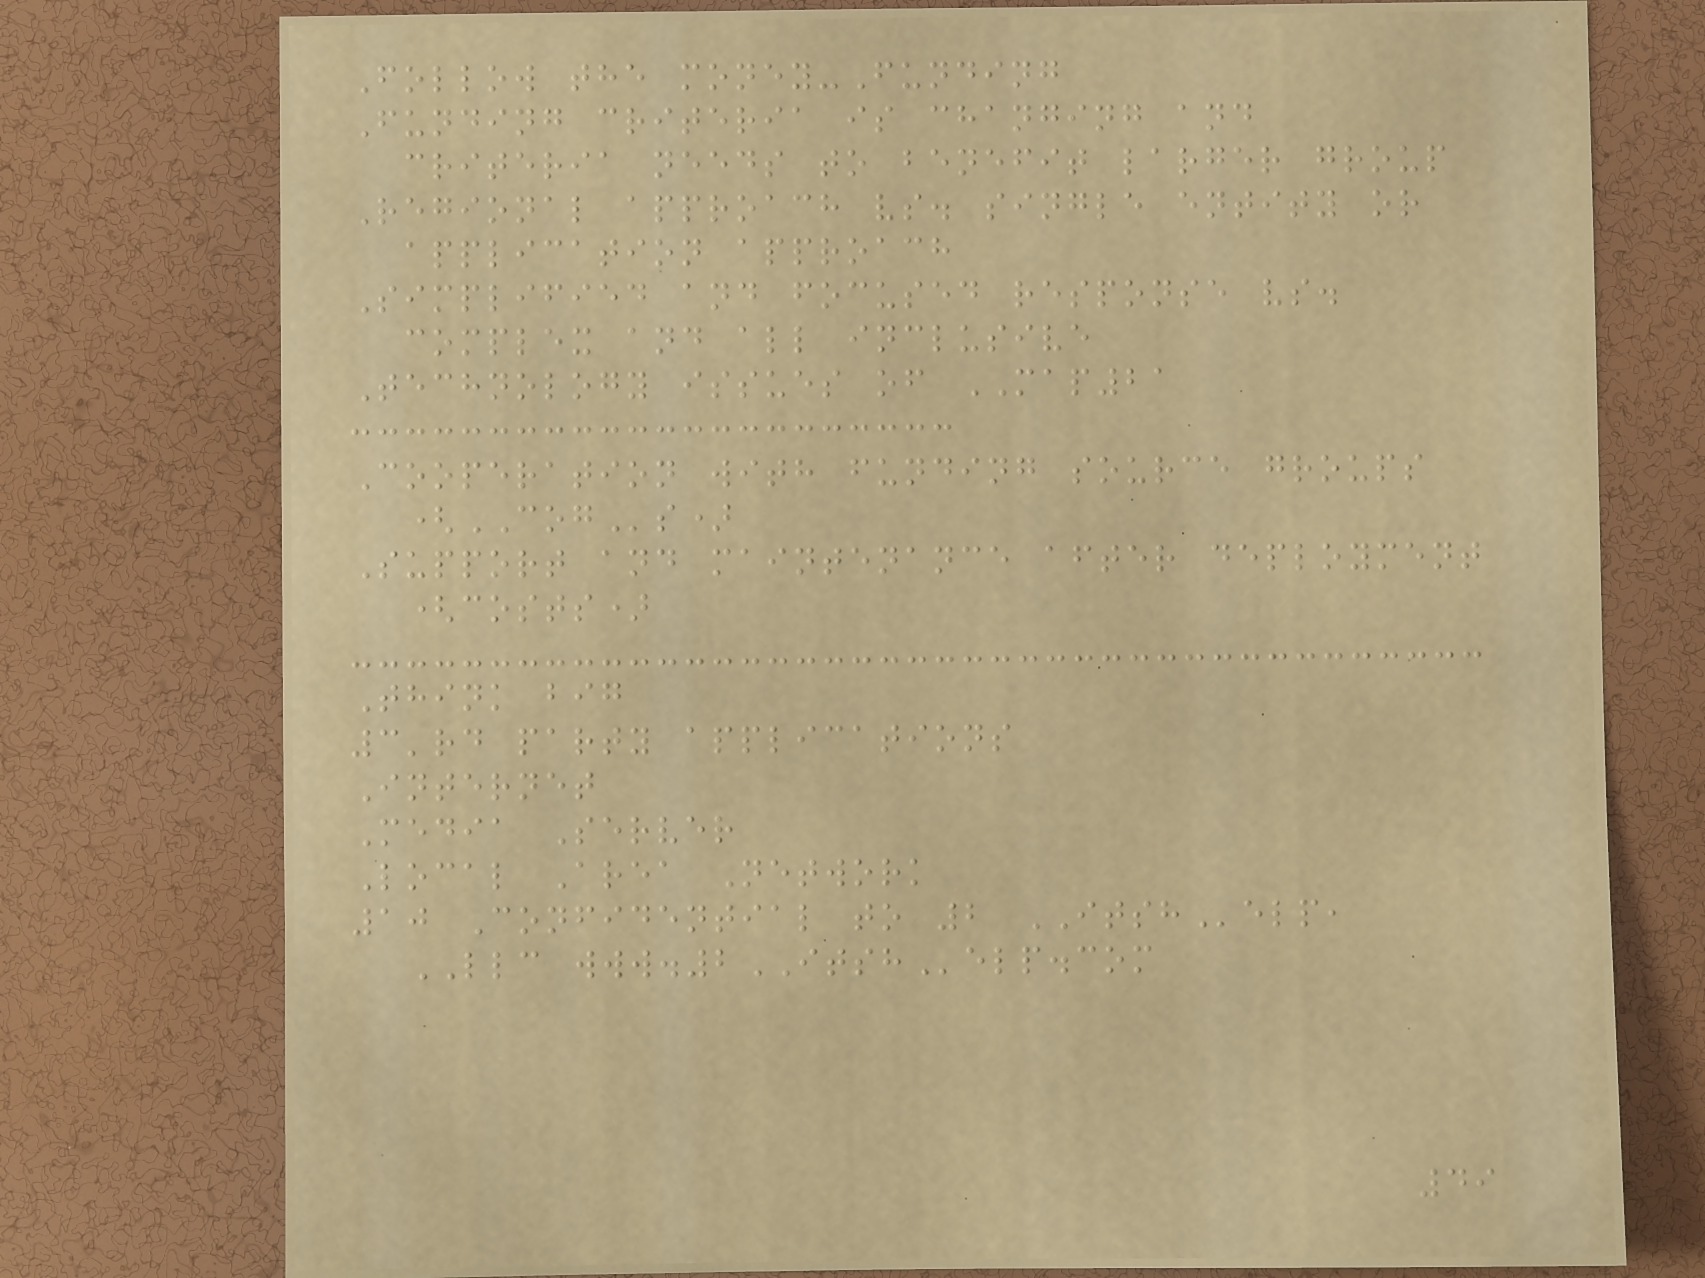Follow the money-Funding
Funding criteria is changing and
criteria needs to benefit larger group
Regional approach vs. single entity or
application approach
Simplified and focused response vs.
complex and all inclusive
Technology issues of MAP21
Cooperation with funding source groups
(COGs)
Support and maintenance after deployment
(costs)
Think big
3'rd party applications
Internet
Media Server
Local Area Network
10 Confidential to 2 ITSHelp,
LLC www.2ITSHelp.com
49
